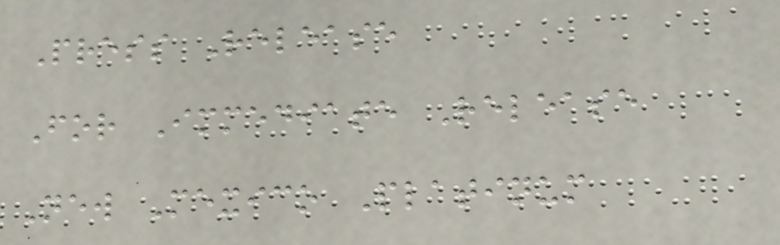Press Release
For Immediate Release
New Mexico Platinum
